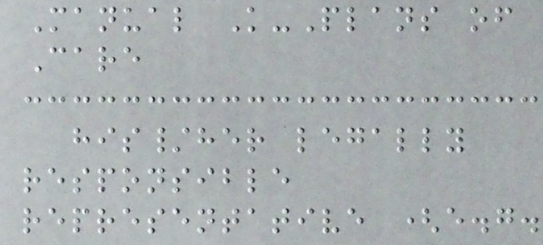Manual K-Plans of
Care
his/her legally
responsible
representative (e.g.
